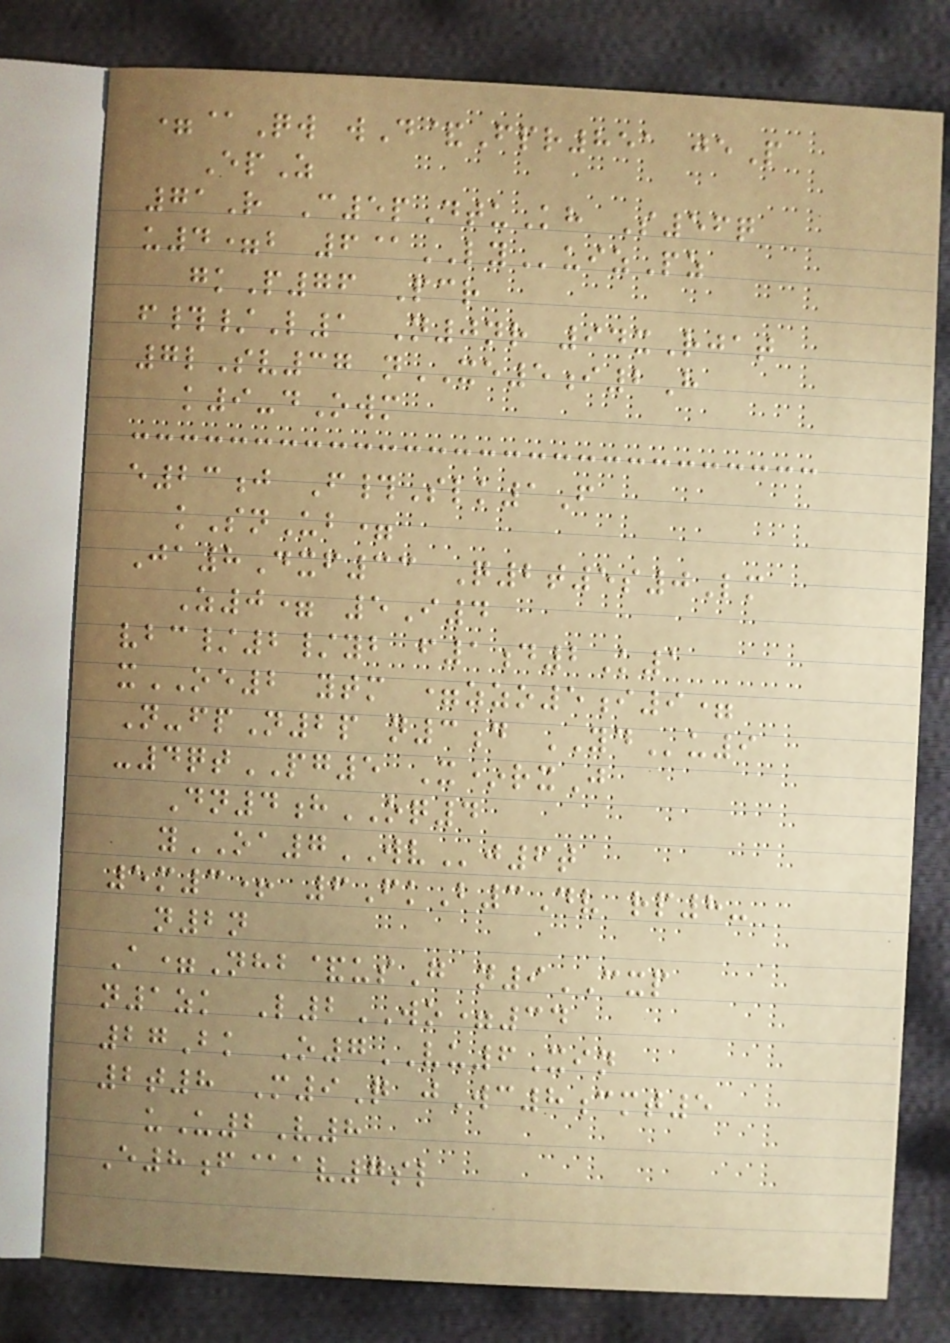=@Qw wD&Fpr851 jeP
EpZ
71R C5pDtuKh S56q
u4=b 6@LYuizPz
gkP76 Pcr
f#/L1 N0nr 94xRjat
7lSv37 nXE5i2H
k9-dOwm
e23j F#Slk1F
kSnUb=
Ja8Dxf33 Q2t5s0Lm
Z0= 5I4
vbc/2/yb f1d2K1
xOE2 ytm =zzo5i9=
N-fpN2p n3d YDu9
-4qtPG5 X*rxJ
Dn4hOQ4
yOA7WVj6t
5m3+ 6FkB3Dv rp8-
n2n
A=Nhb&usG n9CXP
n1zk L2WO=34
27Bk O7VU6Xin
2t8 M9Q jWc8cmt5
uU2V8
E8f@av7sl
